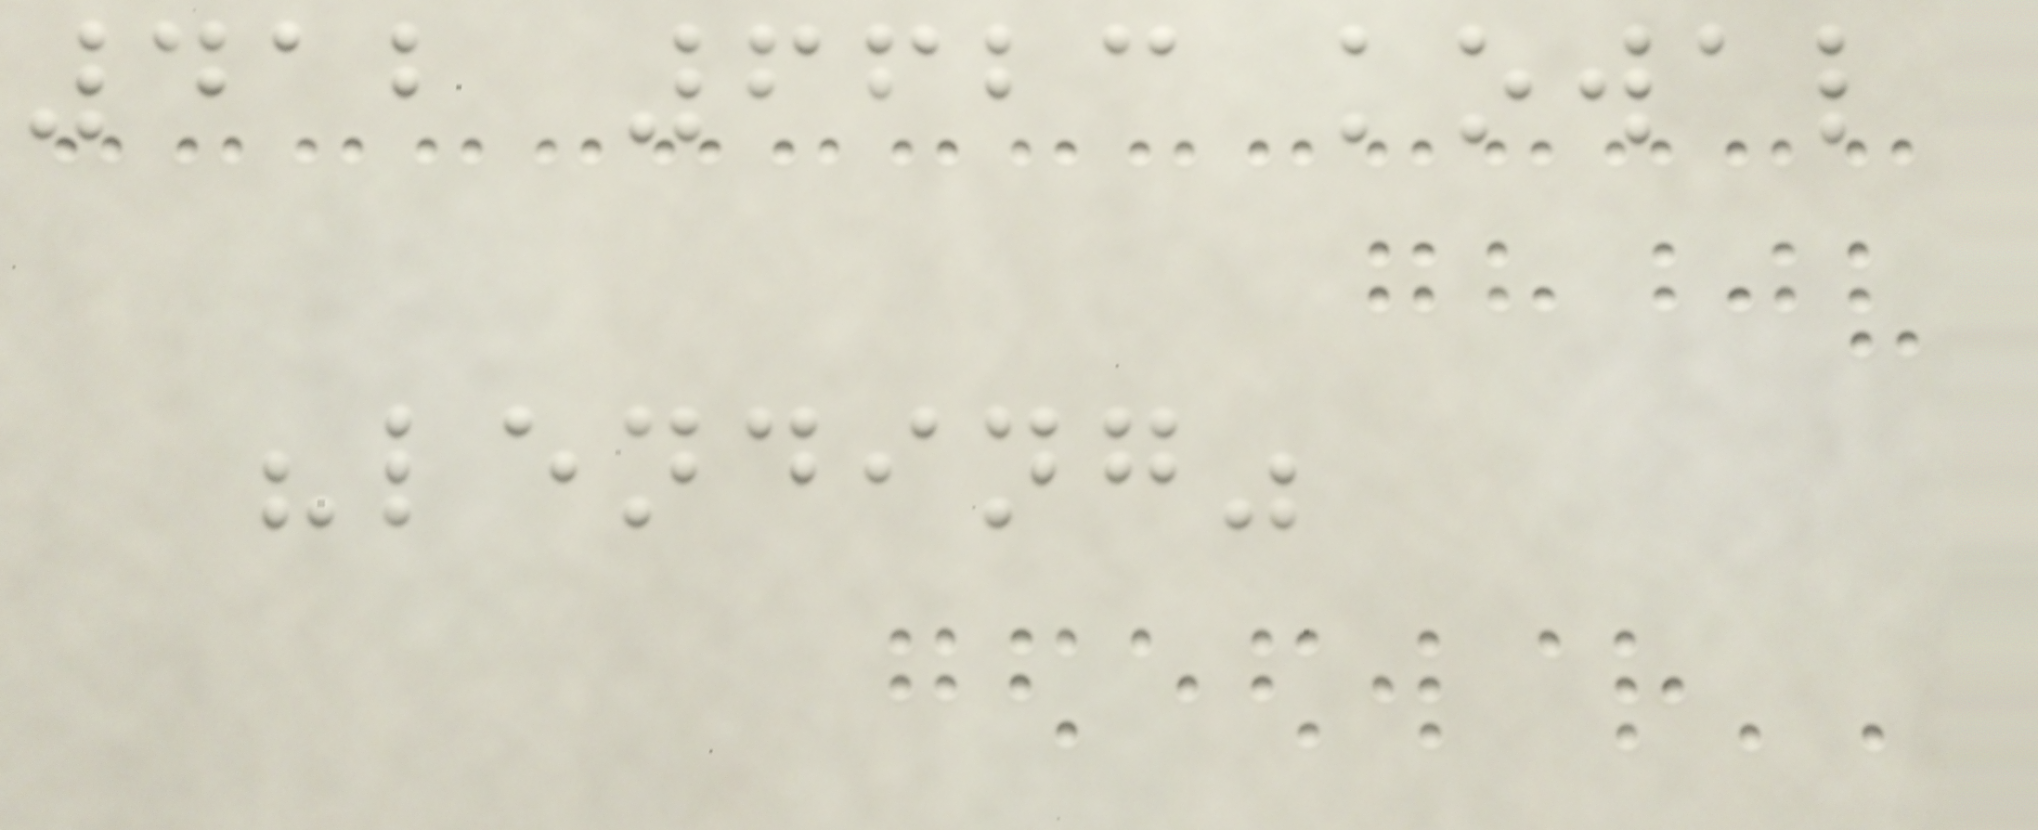412 6623 kowal
"lending"
